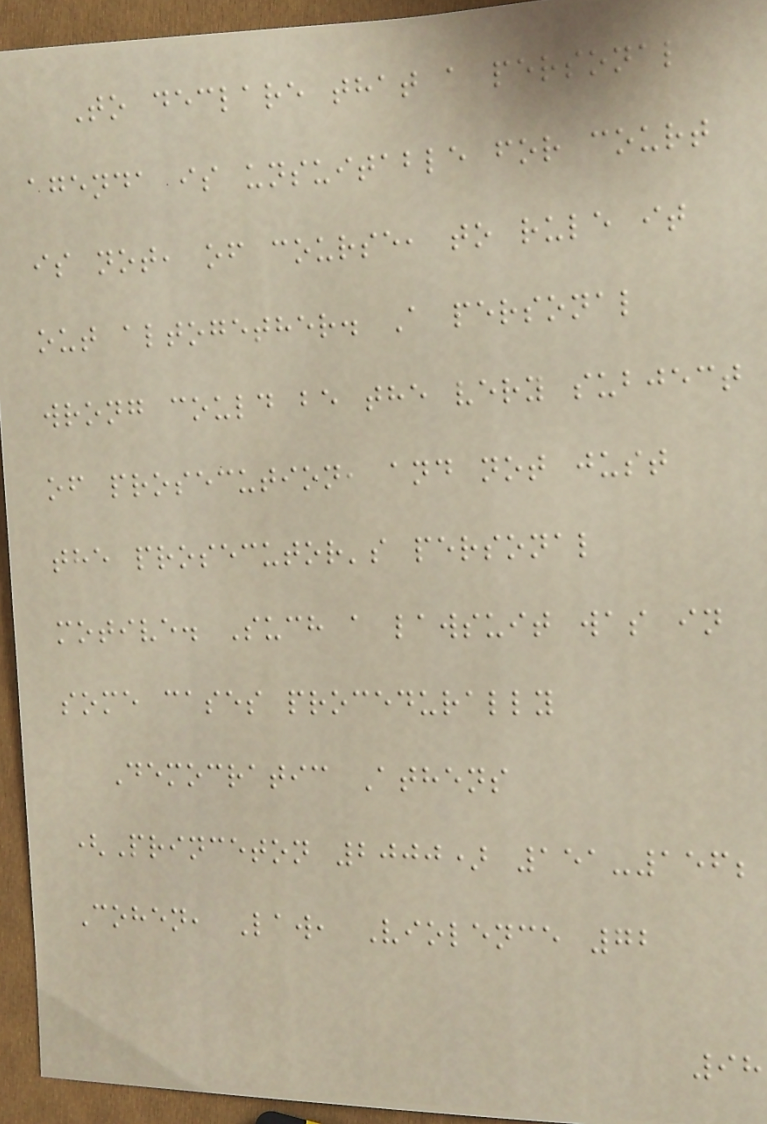To declare that a personal
agenda is unsuitable for court
is not, of course, to rule it
out altogether. A personal
wrong could be the very subject
of prosecution, and not just
the prosecutor's personal
motive. Such a lawsuit was in
some cases procedurally
Democratic Athens
(Princeton 2000) 151-156;
Cohen, Law, Violence 72
98
